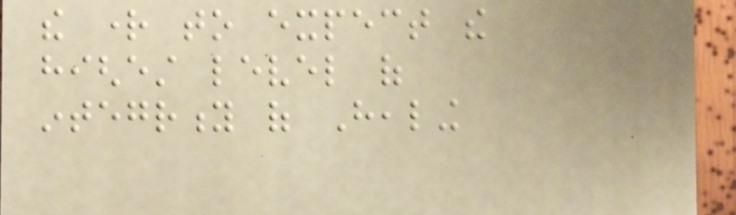the right to expect the
highest level of
integrity of Healing
